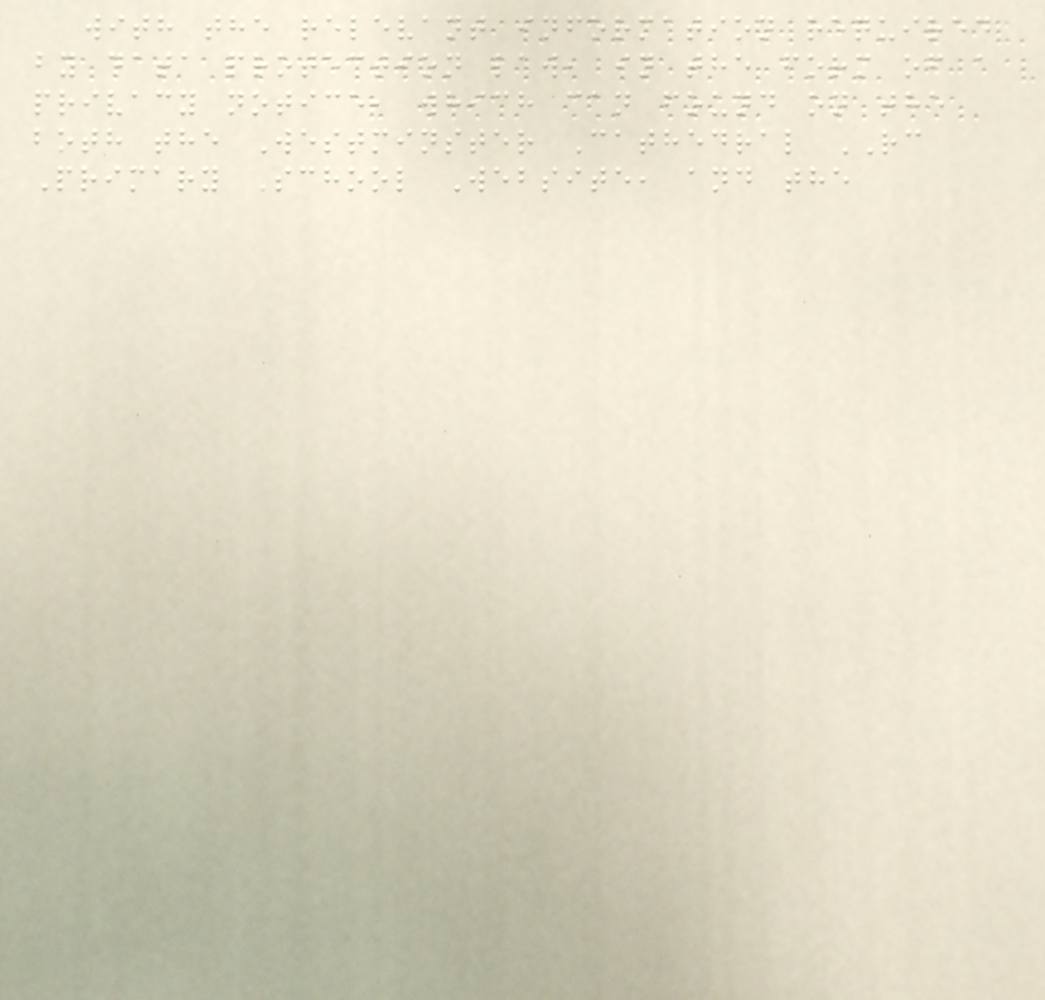with the relevant information required
by data protection law, in the form of a
privacy notice, which can found on the
both the Westminster Cathedral RC
Primary School Website, and the
